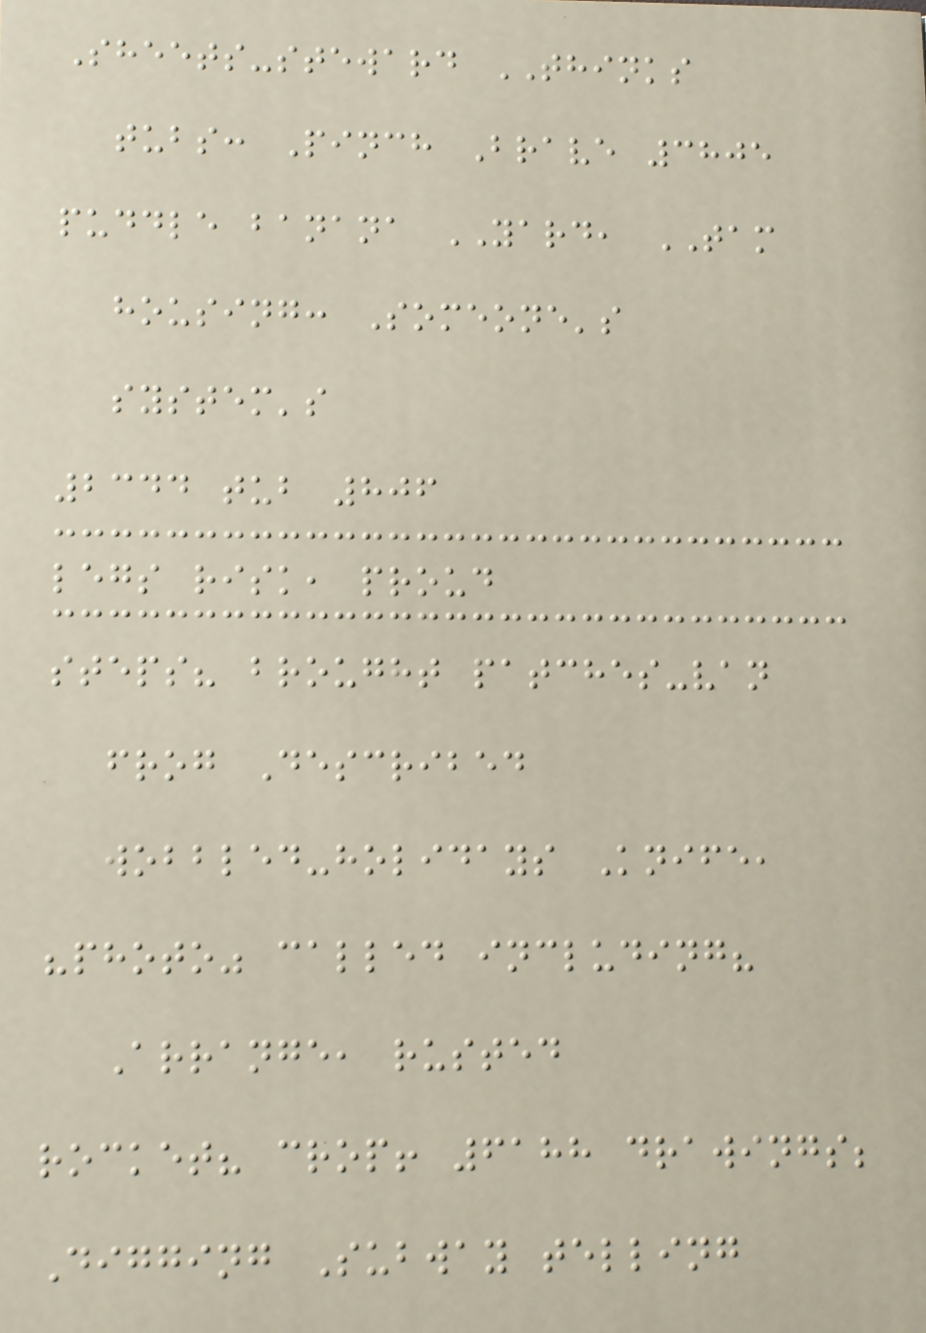Sheets-steward THINKS
tubs: Pinch Brave 3805
puddle banana YARD, TAM
housing: Someone's
system's
2344 tub 806
legs risk, proud
steps? brought patches-van
frog Described
wobbled-holidays Knife,
"photo" called including?
Arrange, rusted
rocket? crop! 6188 drawings;
Digging Subway telling
